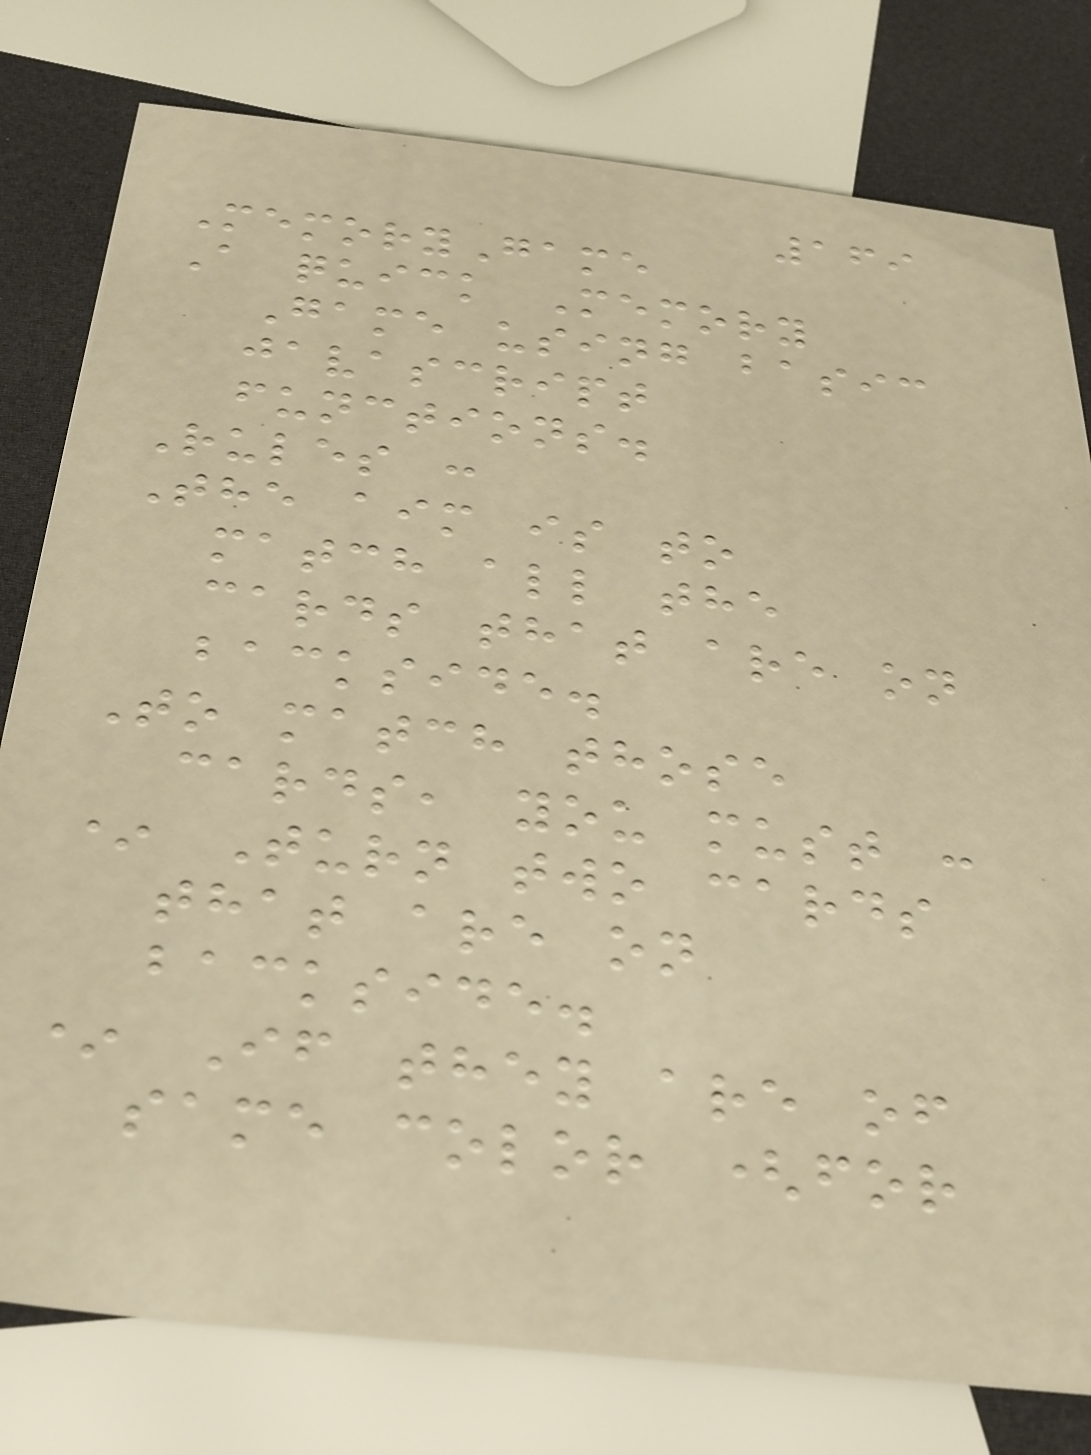169
MemoryGame
A quick Memory
Game using basic
javascript
functions.
Rules :
The aim is to
match all the
cards that are on
backside.
To match those
cards, you must :
* Turn two cards
that are on
backside.
* If they are of
same color (for
